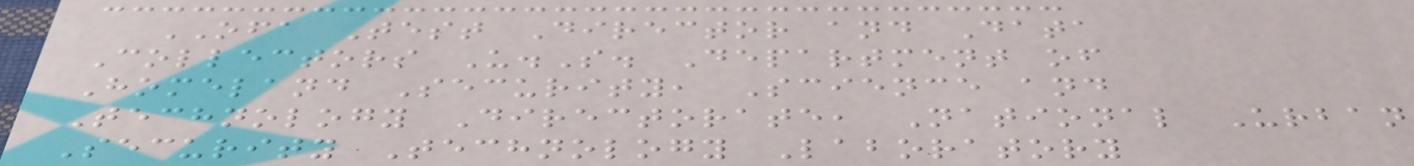OFA Test Director and Data
Collectors U.S. Department of
Homeland Security, Science and
Technology Directorate, National Urban
Security Technology Laboratory
